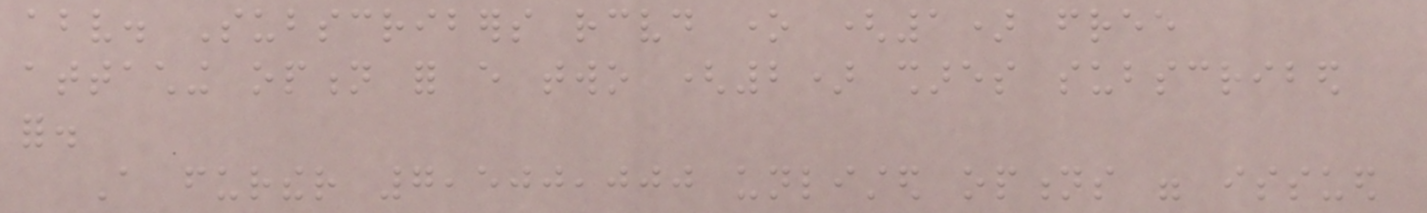above. Subscribers received one (1) free
attaching option for every two (2) shares subscribed
for.
A further 7,500,000 unlisted options were issued
